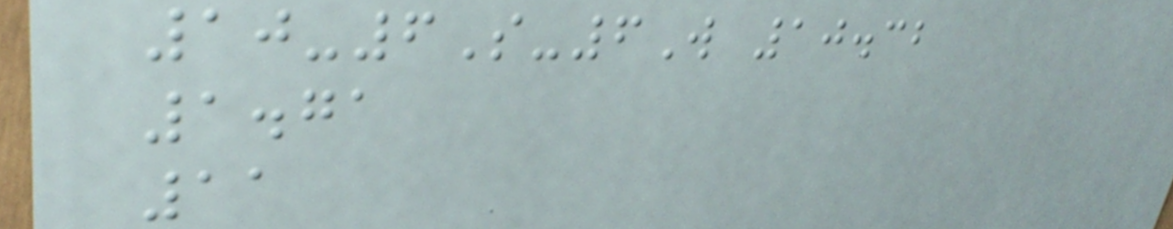10-6S-6W 10.32
1.71
11
